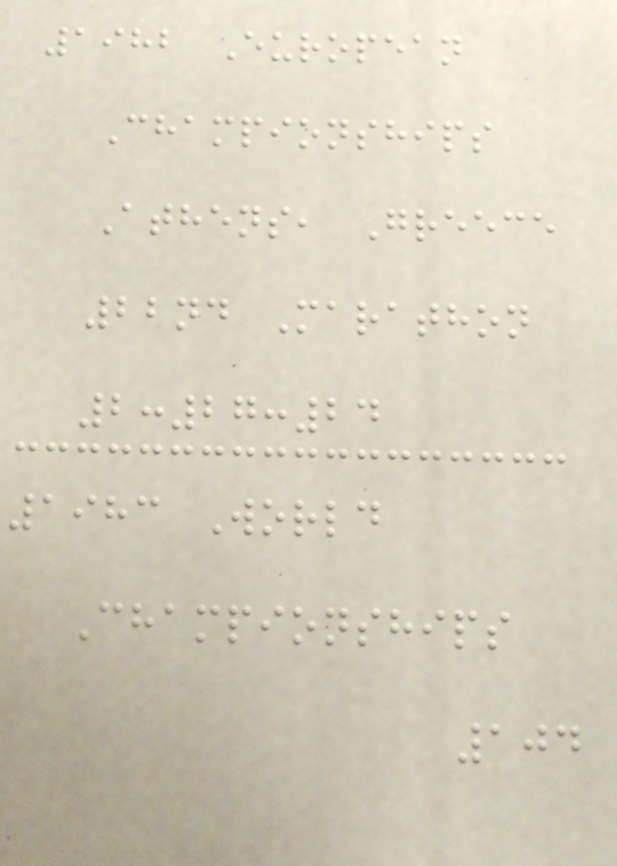1982 European
Championships
Athens, Greece
22nd Marathon
2:27:24
1983 World
Championships
104
